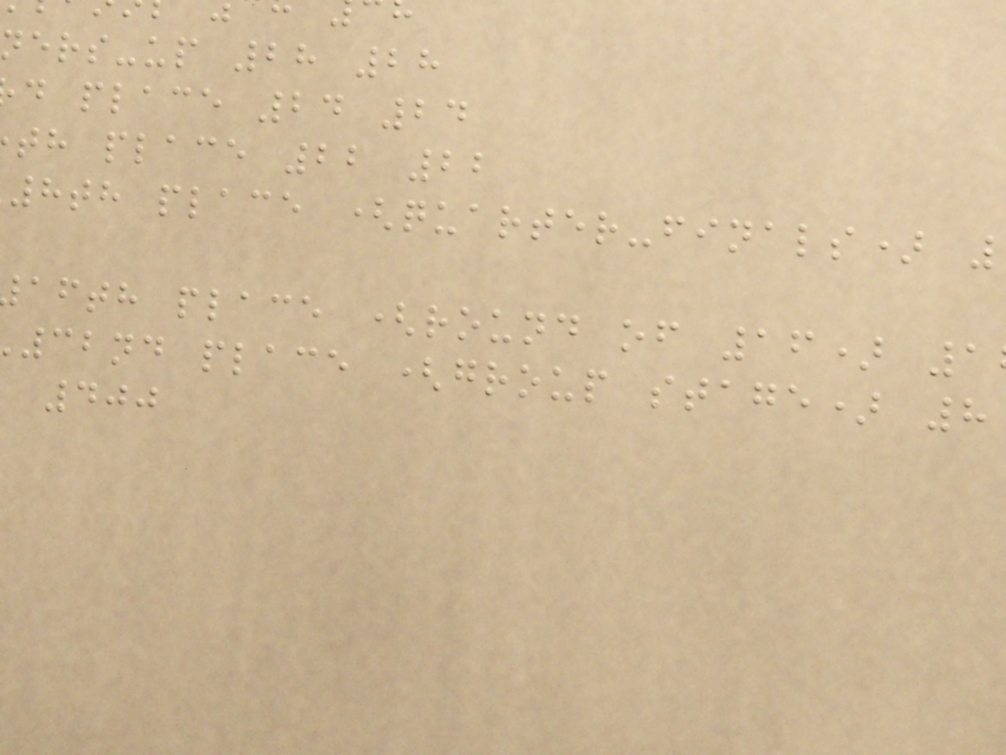ers-up 28 28
d place 24 24
th place 22 22
8th place (quarter-finals)
afth place (round of 16) 1
32nd place (group stage) 8
400
